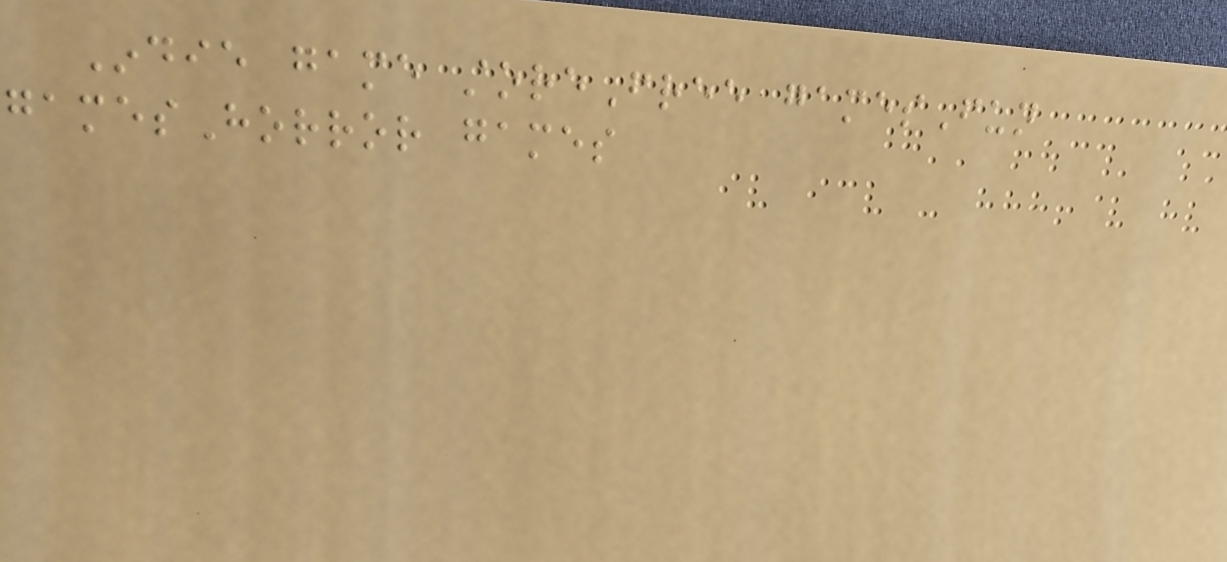Indie game storeFree gamesFun
gamesHorror games
